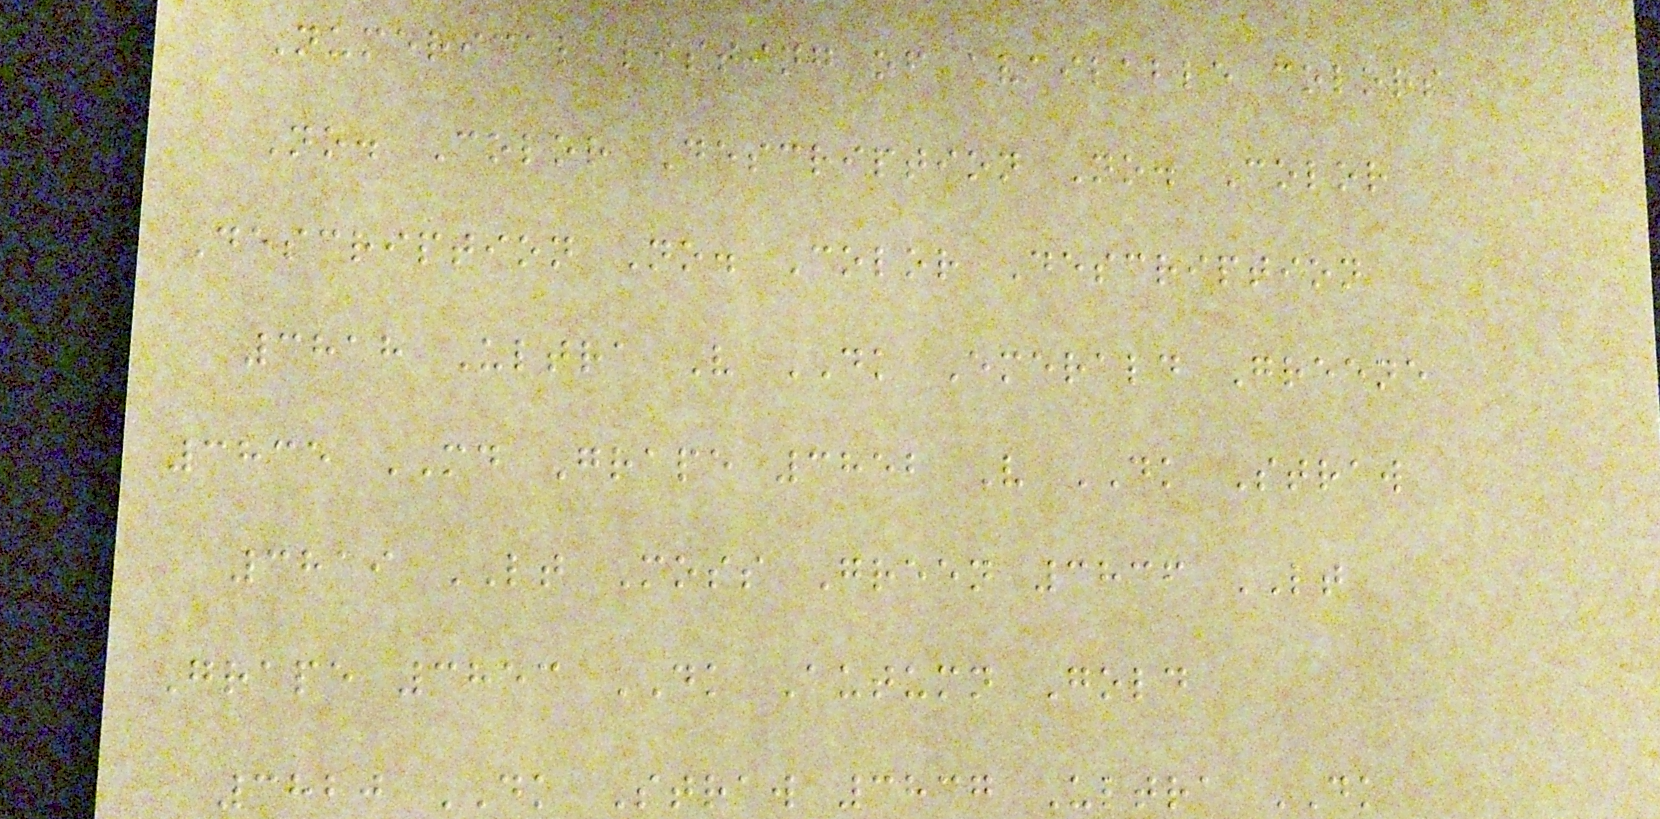Numerical listing of available colors
No. Color Description No. Color
Description No. Color Description
3818 Ultra V DK Emerald Greene
3835 MD Grape 3852 V DK Straw
3819 LT Moss Green 3836 LT
Grape 3853 DK Autumn Gold
3820 DK Straw 3837 Ultra DK
